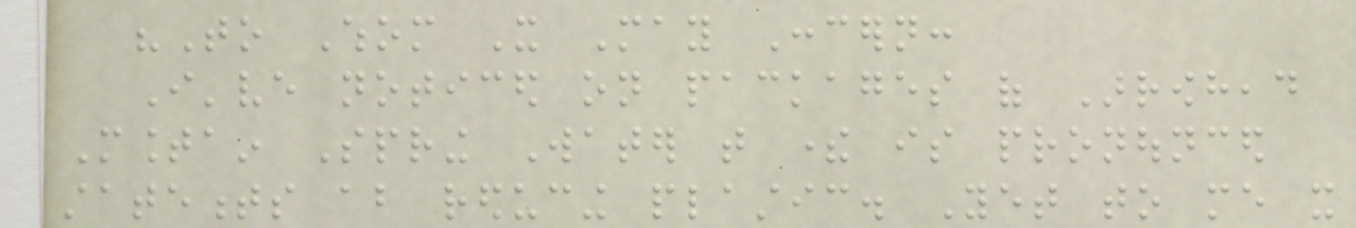"To Whom It May Concern:
I've noticed on packages of Arrowhead
Mountain Spring Water that there is pronounced
statements about reducing plastic. Yet to me it
